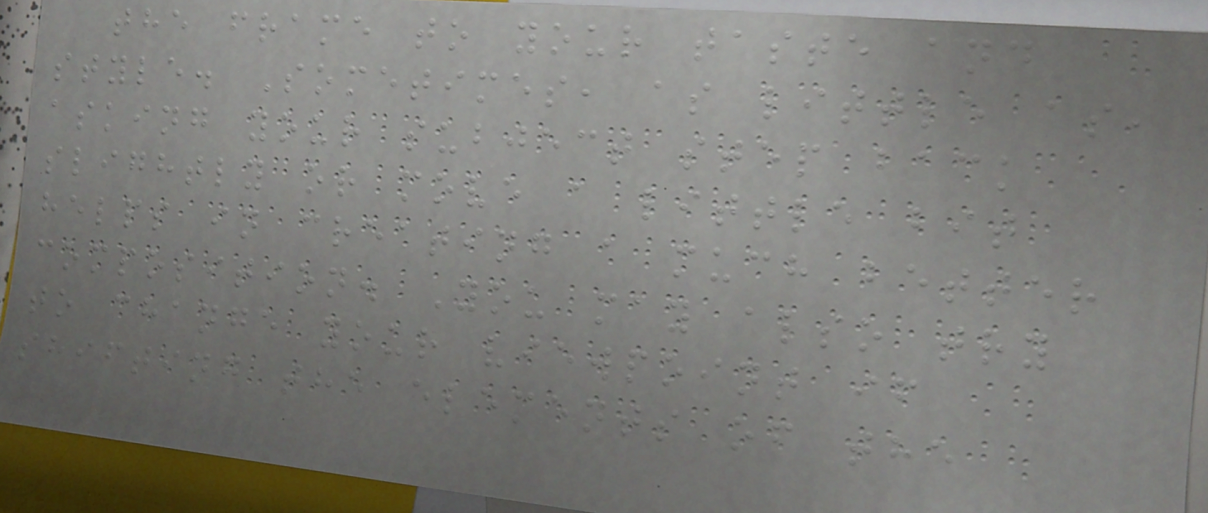the frame to your taste and
style. Sometimes, as little as,
asking your subject step back
slightly or move a little bit
helps in creating a much better
composition. You may also try
to change your viewpoint if
shifting the elements of the
